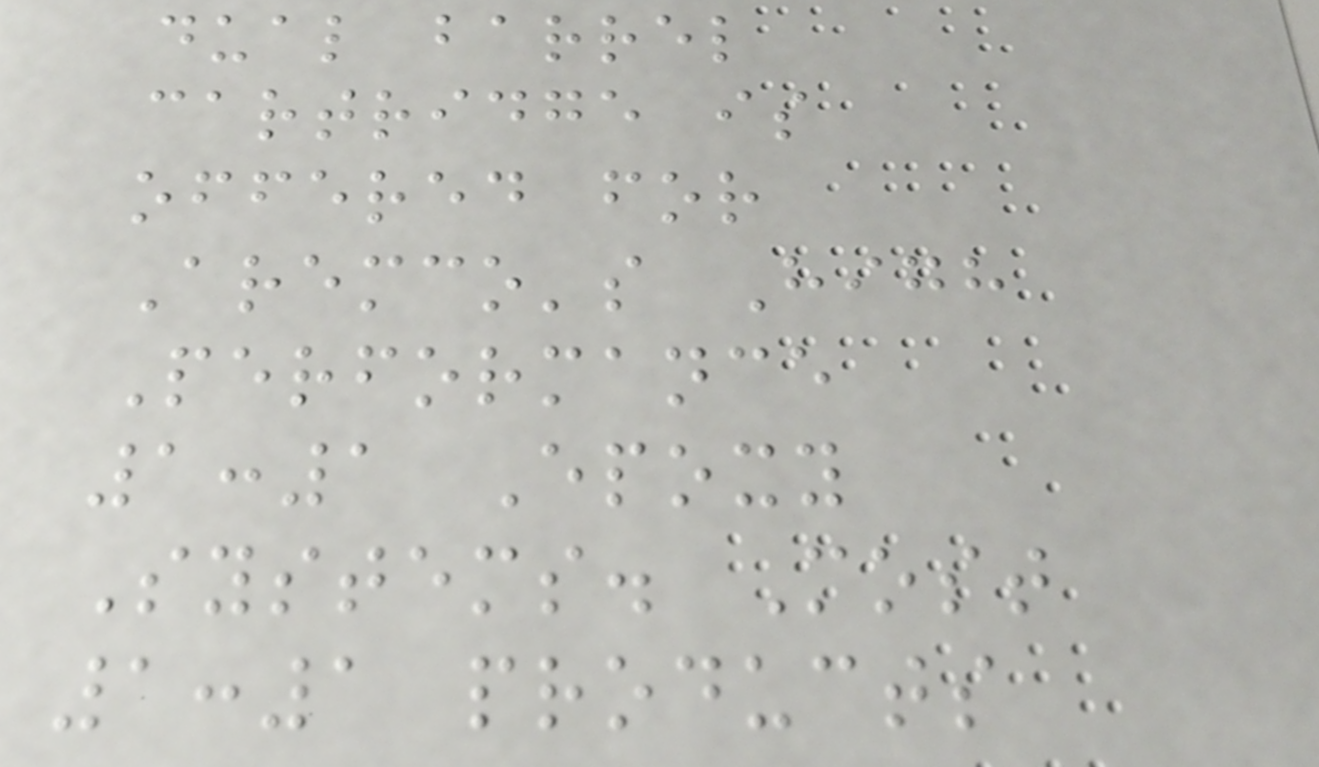dual barrel
cartridge is
offered for
Aremco's High
Performance
1:1 Epoxy
Systems. Most
1:1 products
